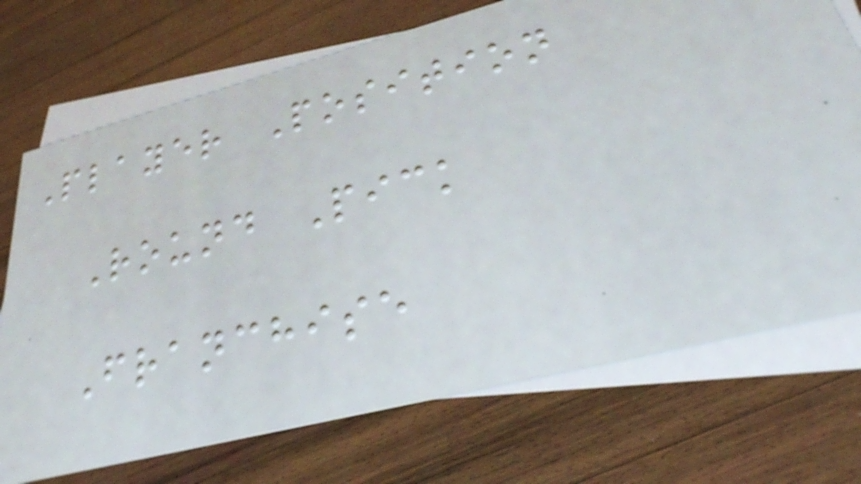Player Position
Round Pick
Franchise
